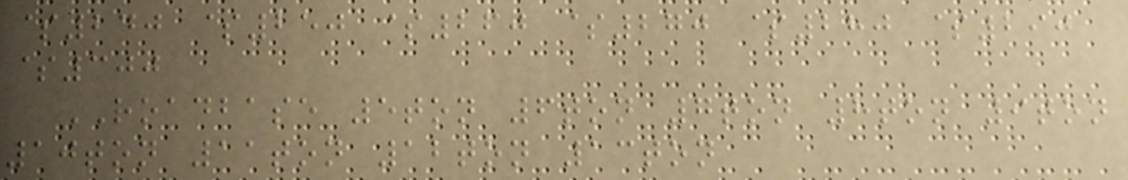$240 $250 $260 $270 $280 $290
$300
ROADBASE 5ton 6ton 7ton 8ton 9ton
10ton 11ton 12ton 13ton
